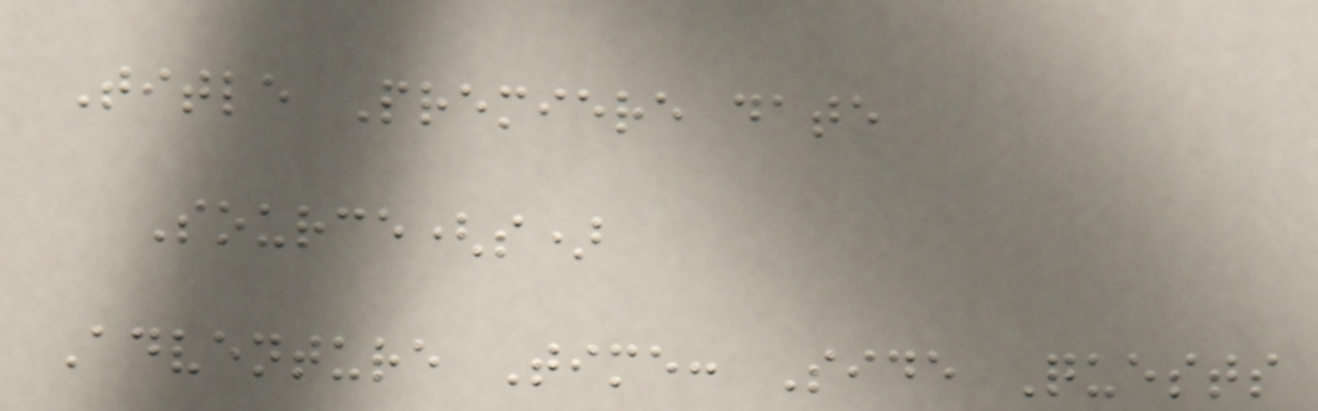Title Premiere date
Source(s)
Adventure Time: Side Quests
